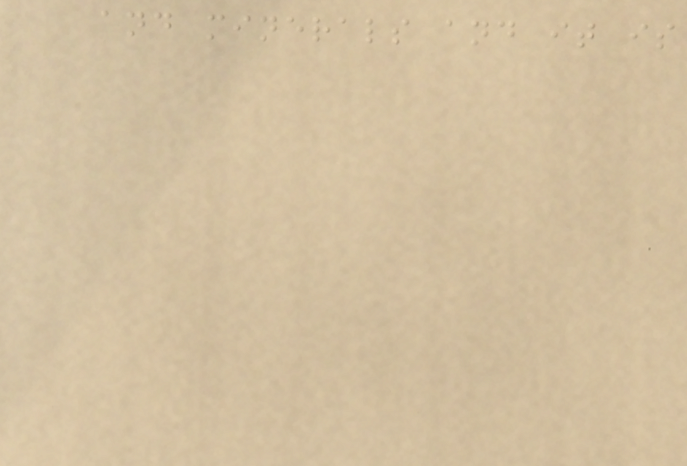and minerals and it is
